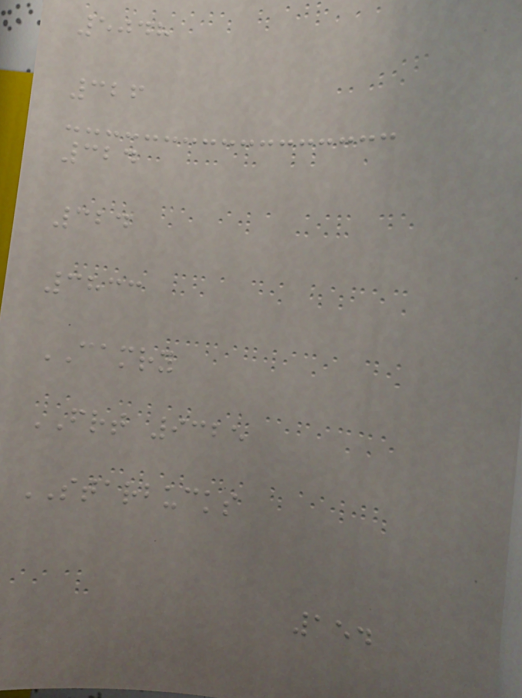5048
326
324
324
3833
CAMRY
FRT 9325
STARBUCKS
154
